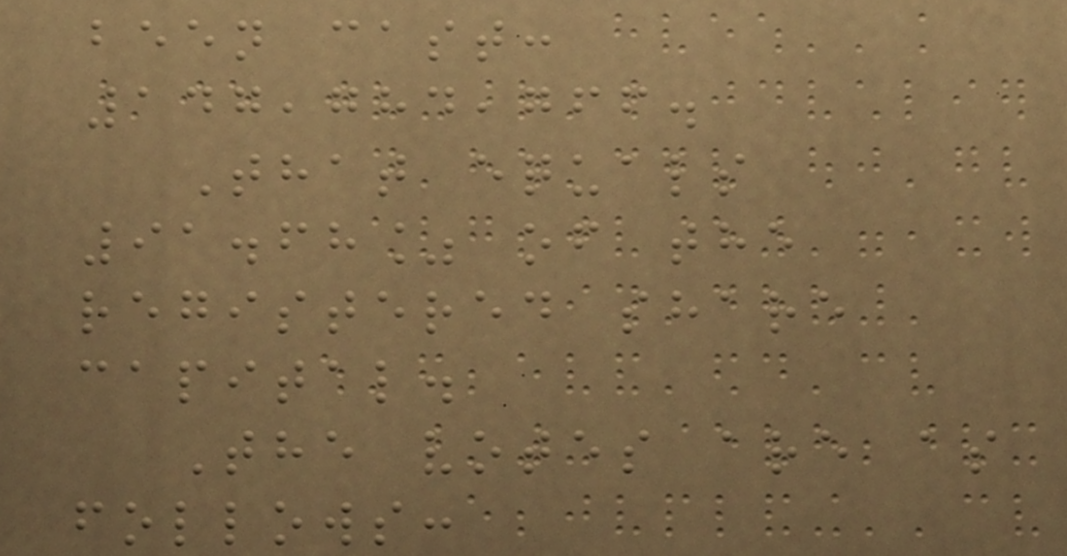been cast:
147,784,766.
That equals
91.68% of the
registered share
capital.
The votes are as
follows:
